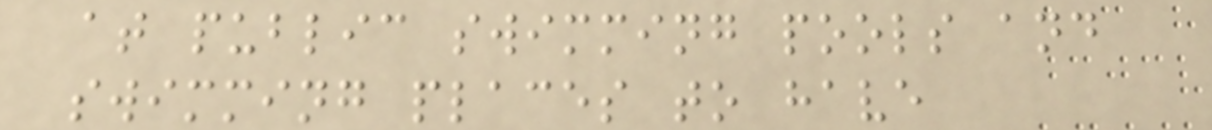at public swimming pools and
swimming places to have
